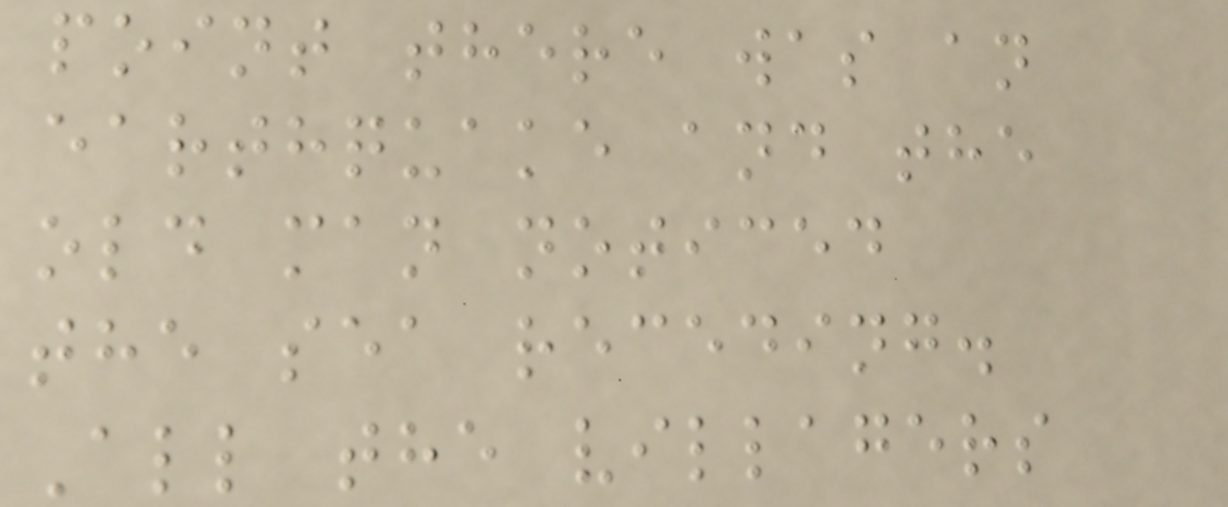point there was an
earthquake and the
old man noticed
the sea receding.
All the villagers
